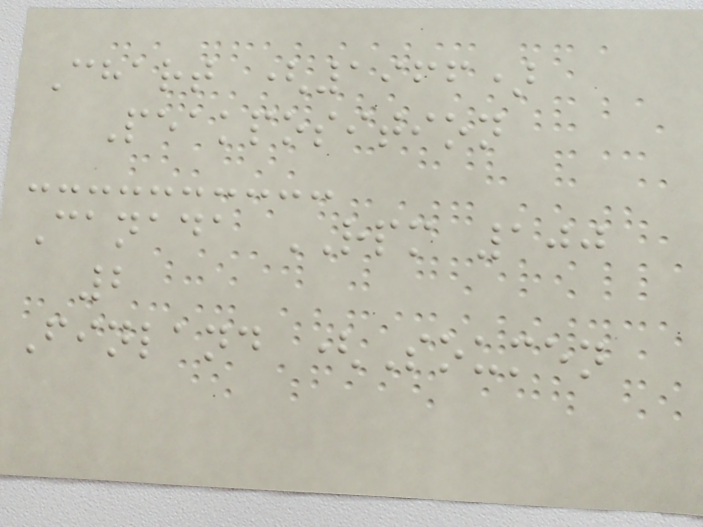Chart (1966)
Peakposition
Canada RPM 100
2
Finland (Soumen
